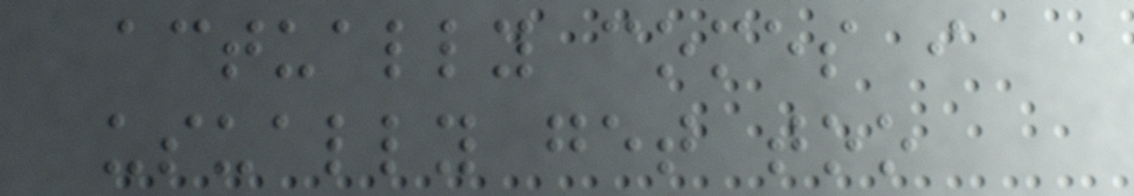actually comes i
usually get too
